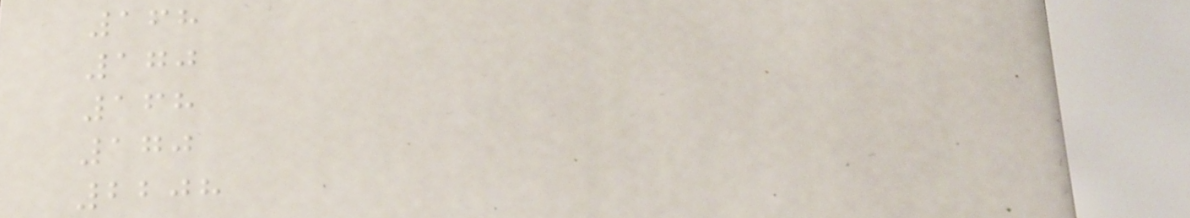168
170
168
170
2208
